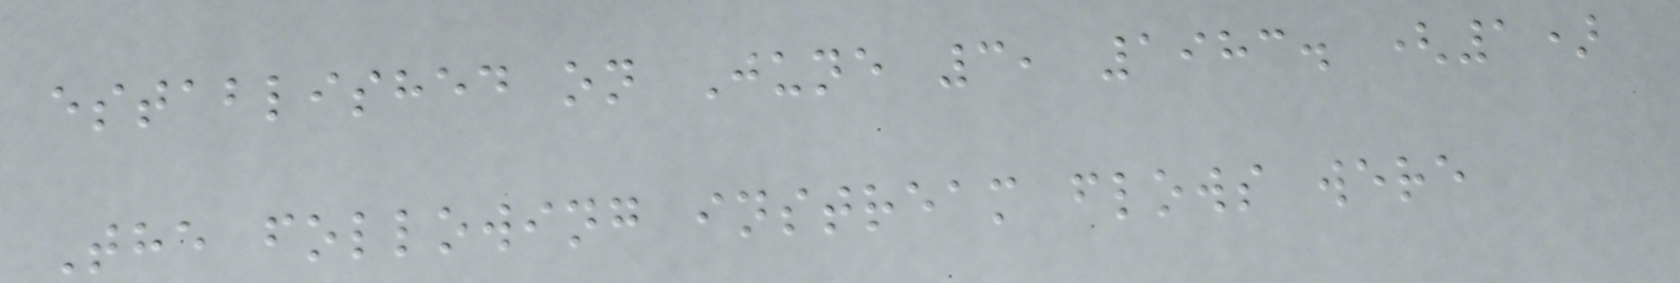established on June 3, 1983. (1)
The following instream flows were
